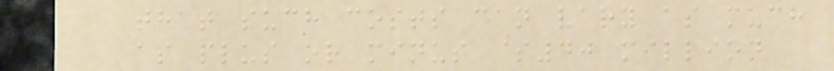that such costs can vary as much
as plus or minus $40 million
